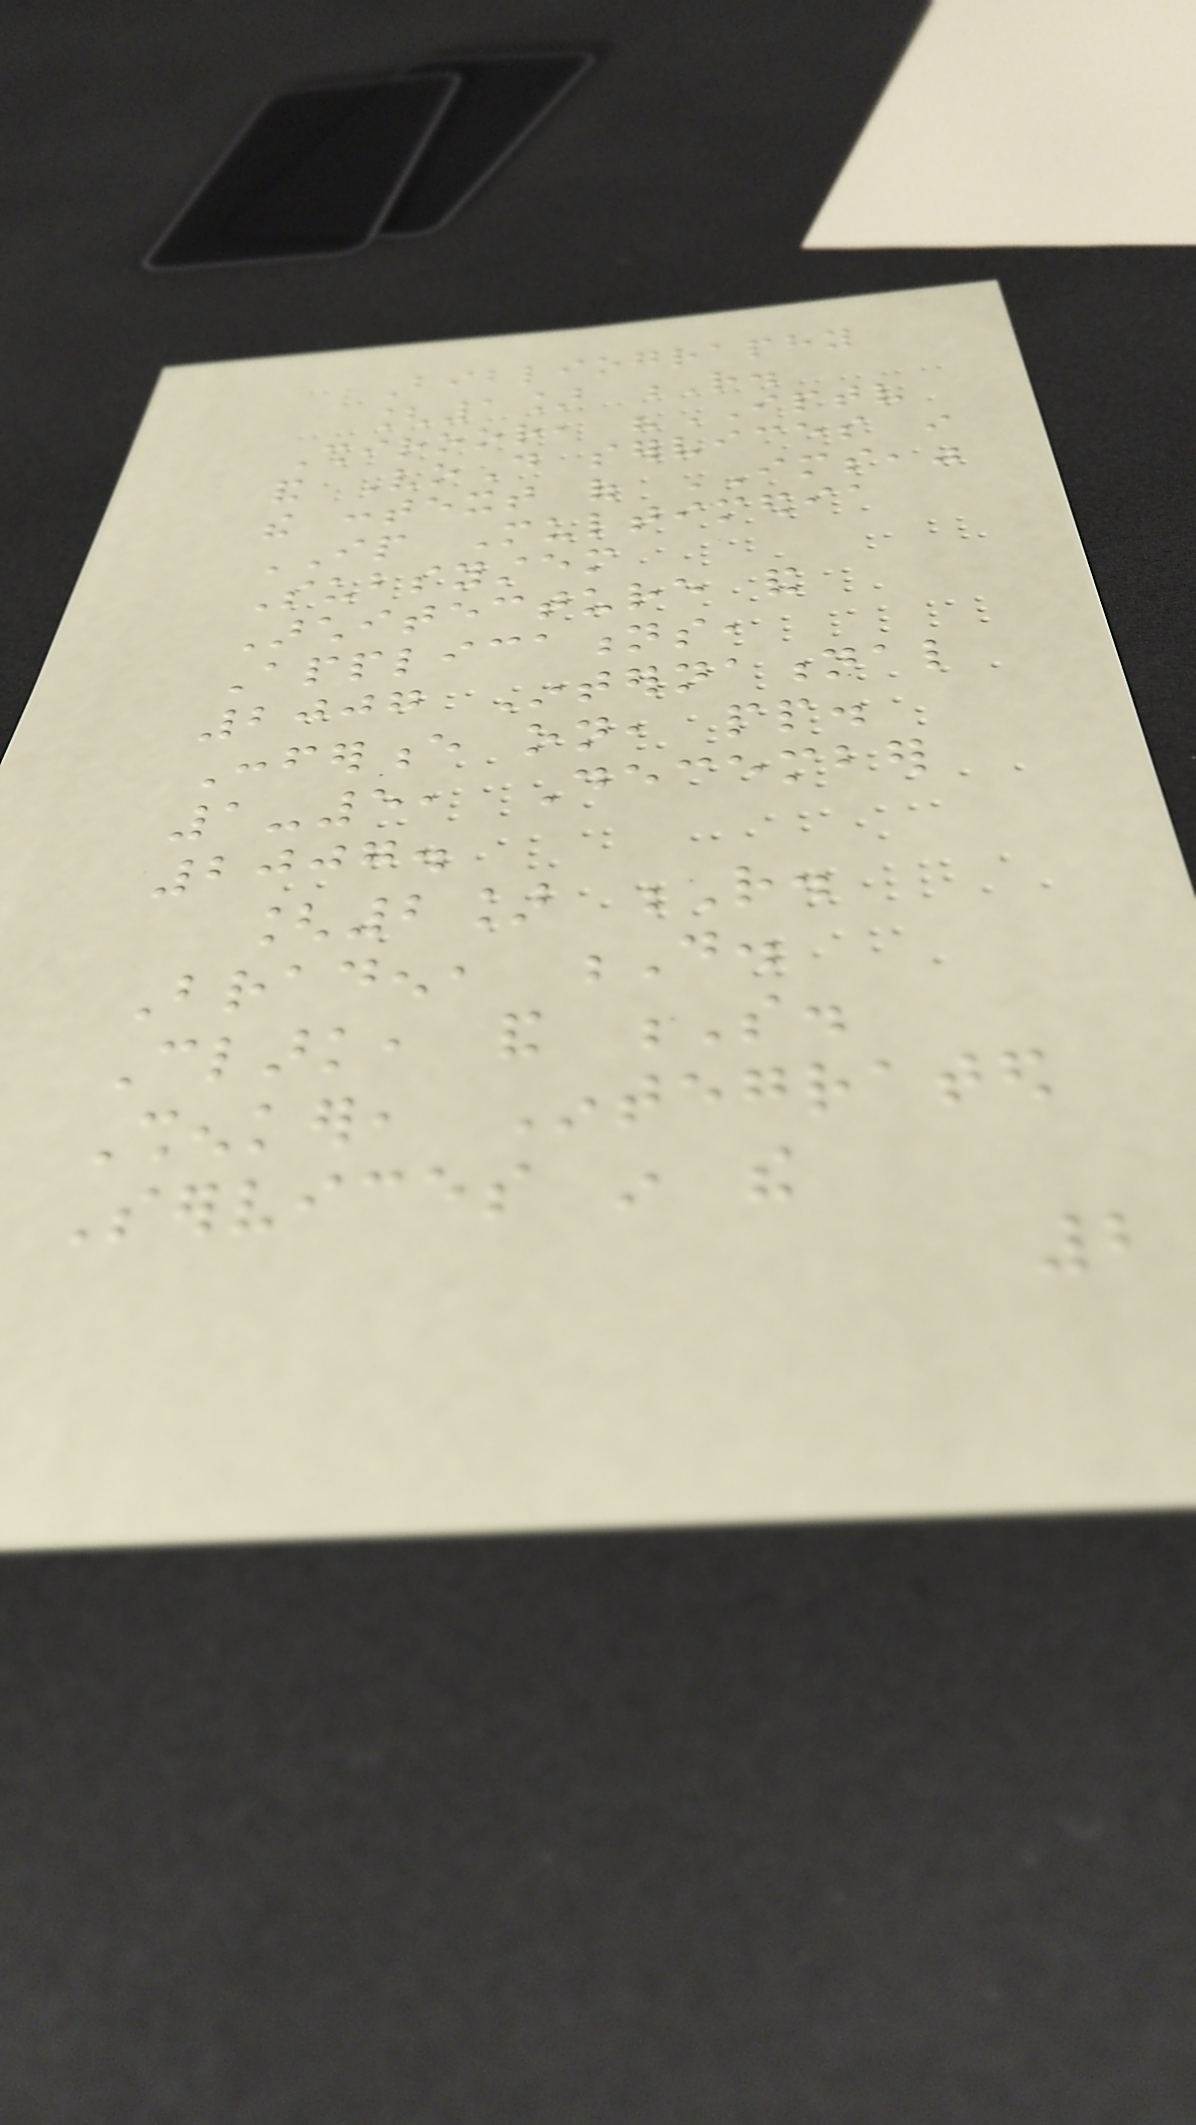Bibliography
[1] R.
Shiroor, "IPTV
and VoD services in
the context of IMS,"
IP Multimedia
Subsystem
Architecture and
Applications,
2007 International
Conference on, pp.
1-5, December
2007.
[2] R.
Braden, D.
Clark, and S.
Shenker, Integrated
Services in the
2
